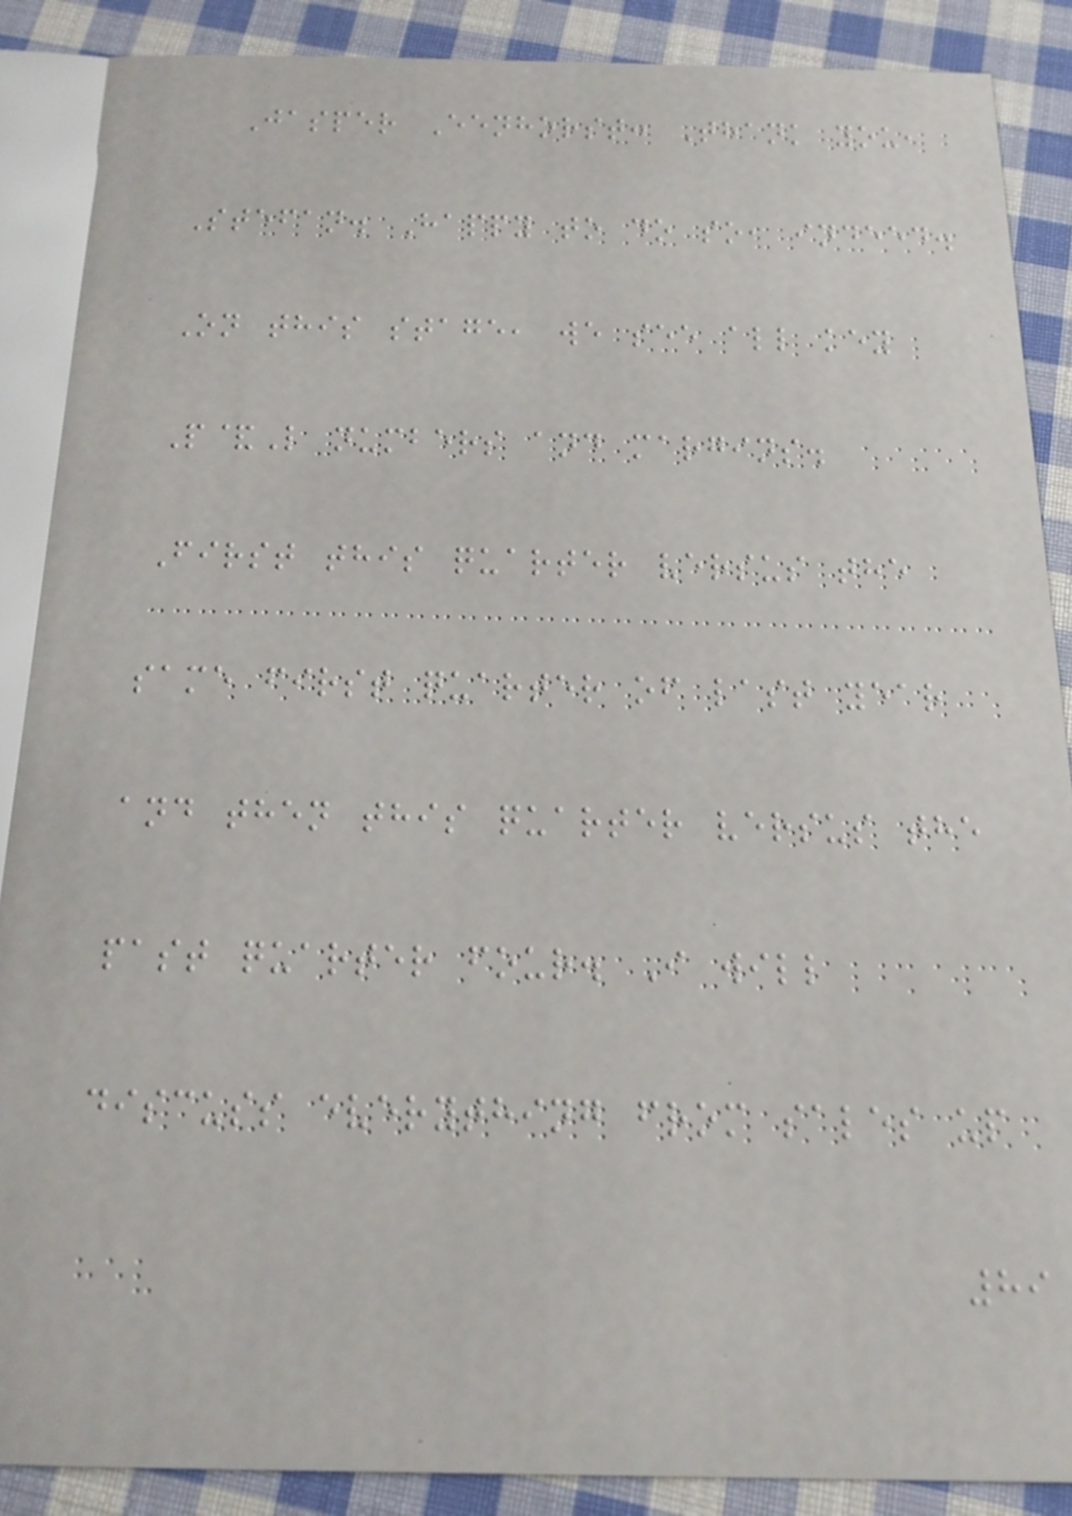Jasper Eenhorst: Thank you,
Stefan. Happy to do so, indeed.
On this stage, we see all key
P&L numbers and margins.
First this quarter versus the
same first quarter of last year
and then this quarter versus the
past quarter four. I will
discuss everything from sales up
89
